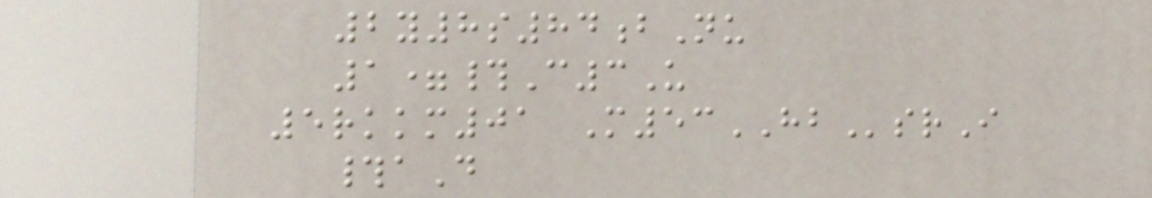2y8s84bNu
1=#C3U
5rkkm01 M53HBsrI
#aD
